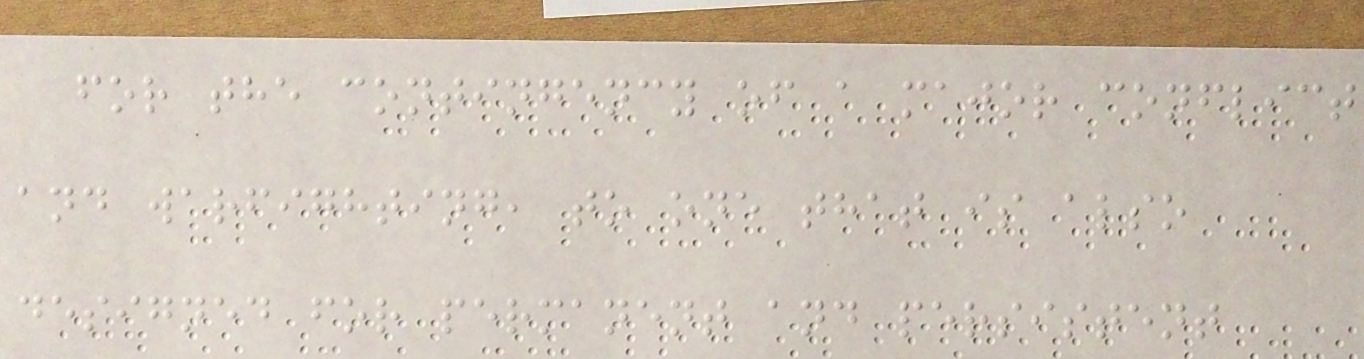for the contingency of a major conflict
and warfighting, to one that is also
designed for permanent and persistent
